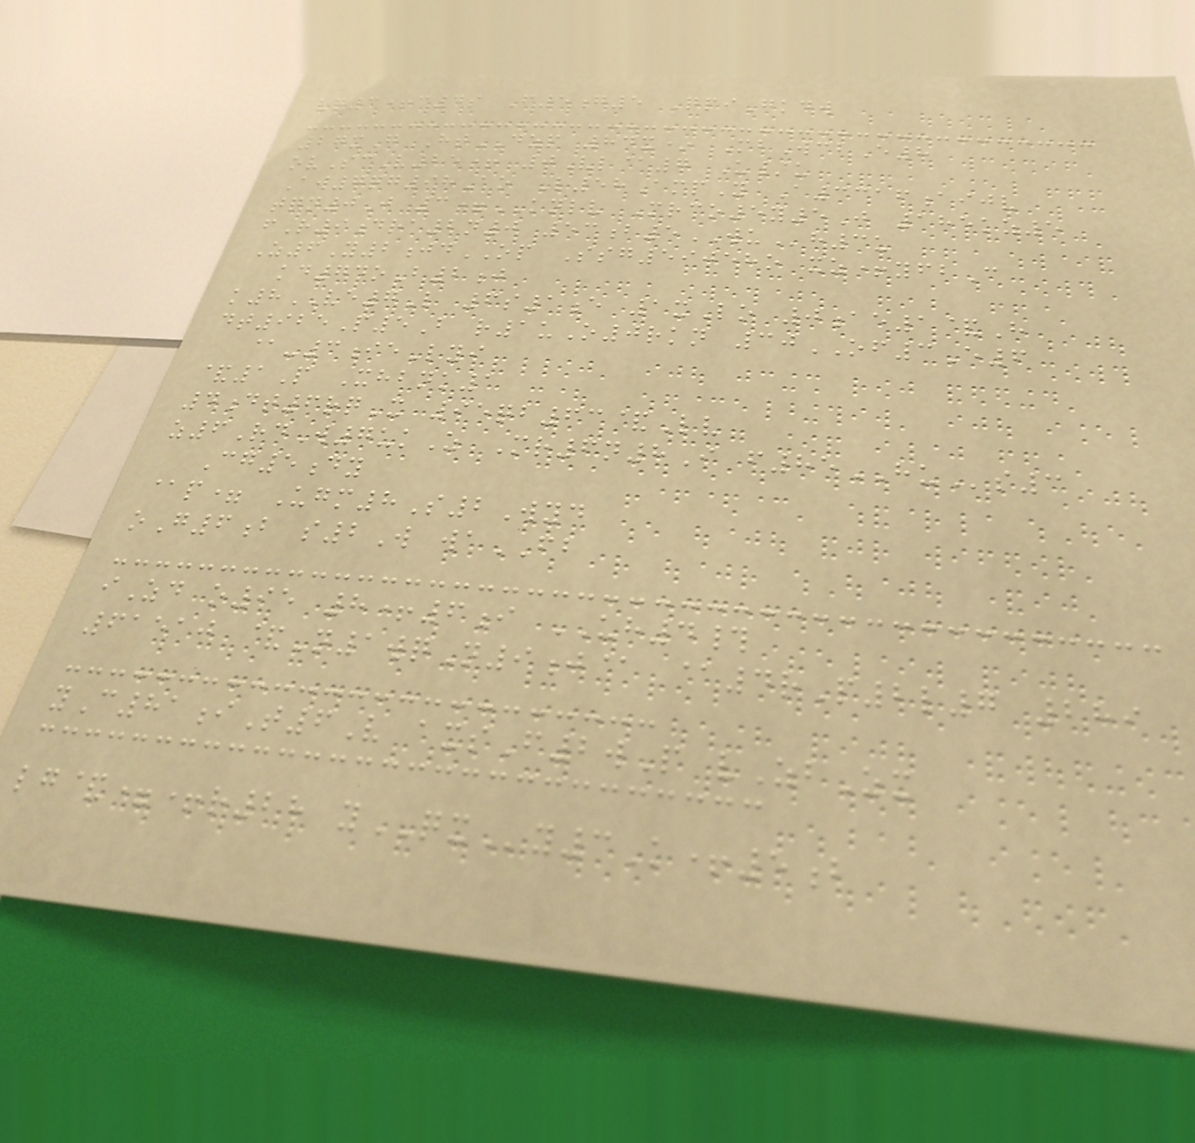vq3+c4s F5g5 QpiGkdw
27xG HtDZP 84x* MbWcbE8
ovScV25+ 0Vl@7 U/u
Aw7qg98Ao L58AmpY A3316aijv
tqn0J 3=KNLV Mrco5y5J 185kz5
fR9dra2n0 53b5WUh3u
Z6Y2jdOP Ssg59058o xz+yfbC
kd74oB2j
k8VE7L 6s1e 1xLo 0ae1&H
dt925P5B r1uO0rkn 30OF3E6
@-3ieLyi
&1P Xhbnk1
4dt6rqX 95qb63&Lv
z6RdW7ukZ Mr6n8I f85HUs3
Cg5dy
@p= Ugm8S2Wyd
oG6b s2W waFB
iZd o95 8+6i UH4#
61510 &N1wqN9j@ @4rP2l7 289
yC81iT6V axsF2wP vZbZx
lg&=+r28 yQXy3K+5b
